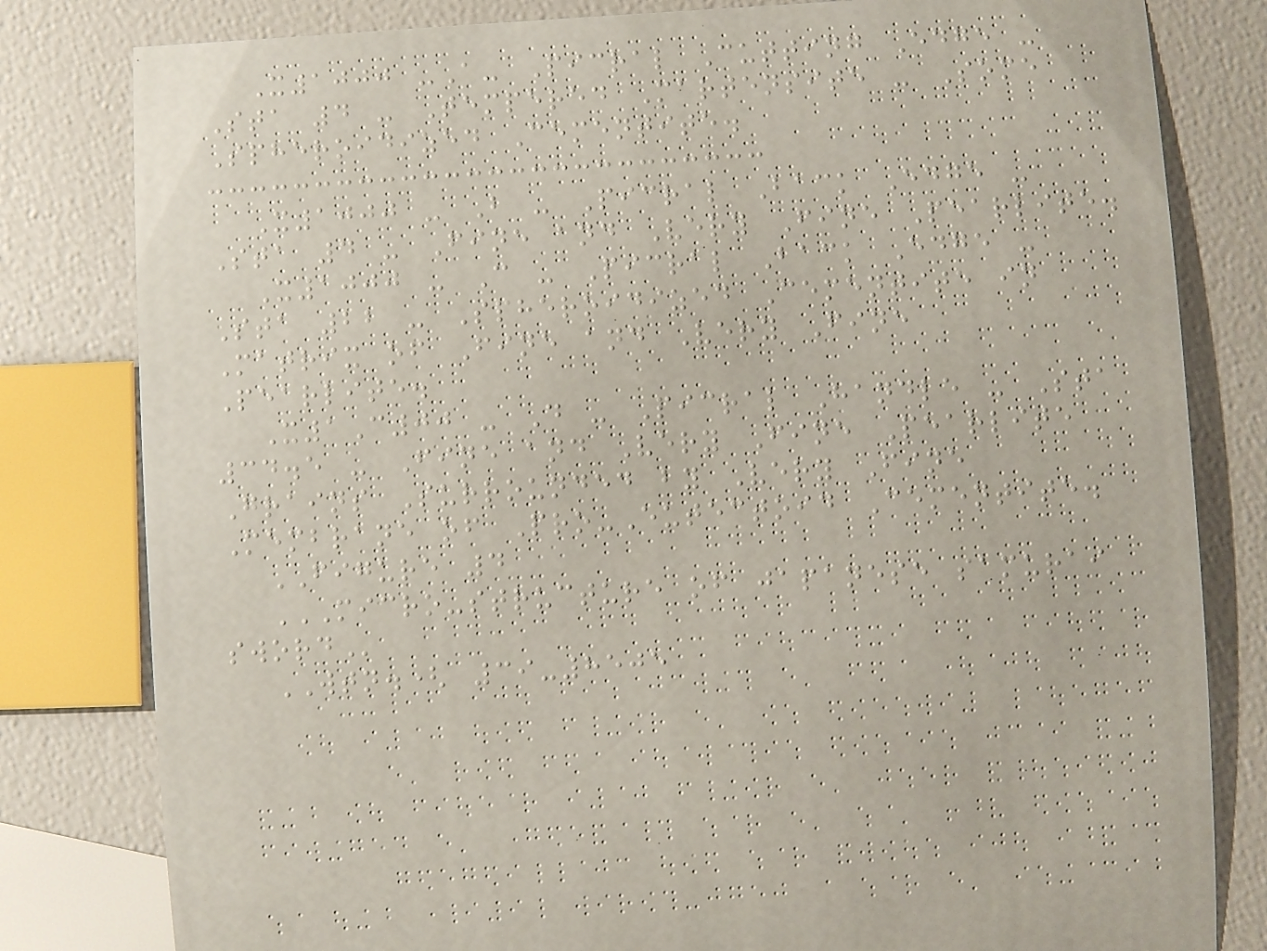X1000 -A- Picral Cutting Edge -
Sta 4 - Tempered Martensite - Some
Spheroidized Cementite.
X1000 - B - Picral Back Edge -
Sta 4 - Fine and Very Fine Pearlite.
X1000 - C - Picral Back Edge -
Sta 22 - Spheroidized Cementite in
Matrix of Fine and Very Fine
Pearlite.
X1C00 - D - Picral Handle - Sta
34.5 - Fine and Very Fine Pearlite
Grains Surrounded by Very Fine
Membrane of Pro-Eutectoid Cementite.
FIGURE 4
MICRO-STRUCTURE OF JAPANESE SAMURAI
SWORD
WTN.( 39-8505
